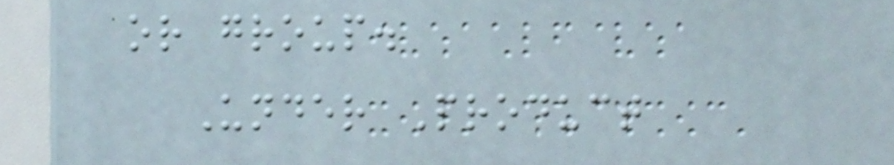or group.
Under Product
